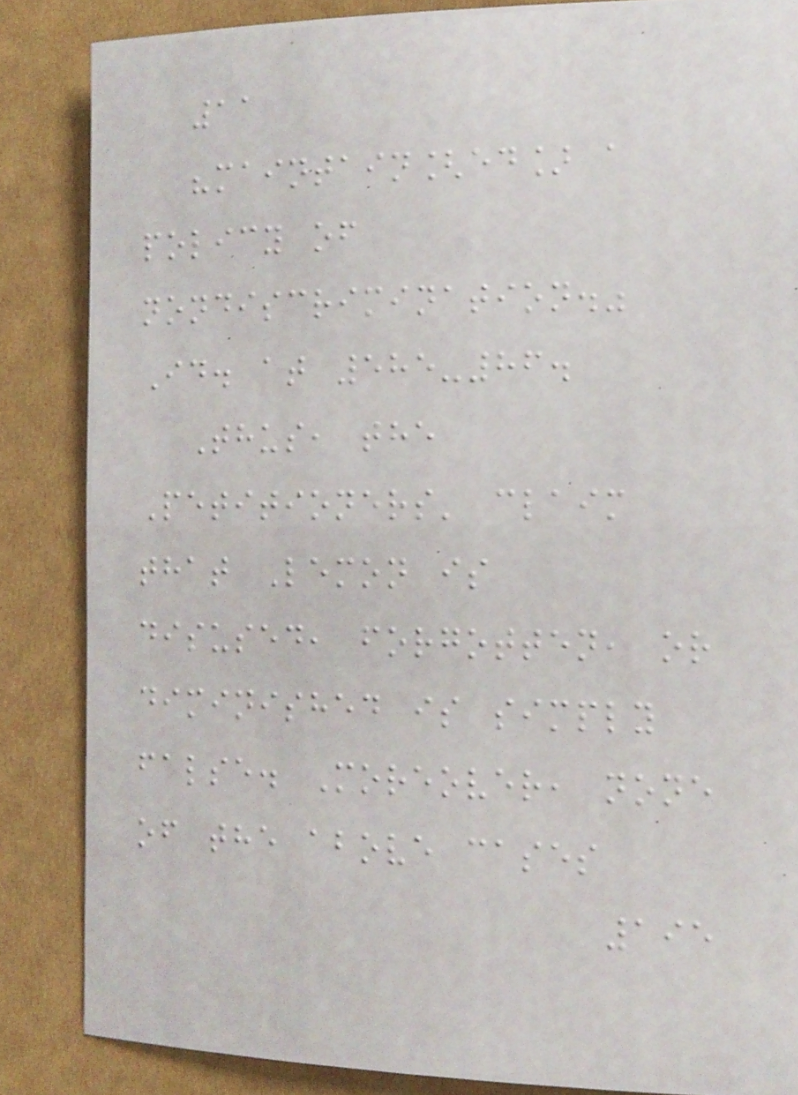11
"maintain[ed] a
policy of
nondiscrimination."
Id. at 585-86.
Thus, the
Petitioners' claim
that Lemon is
disused, forgotten, or
diminished is simply
false. Moreover, none
of the above cases
195
